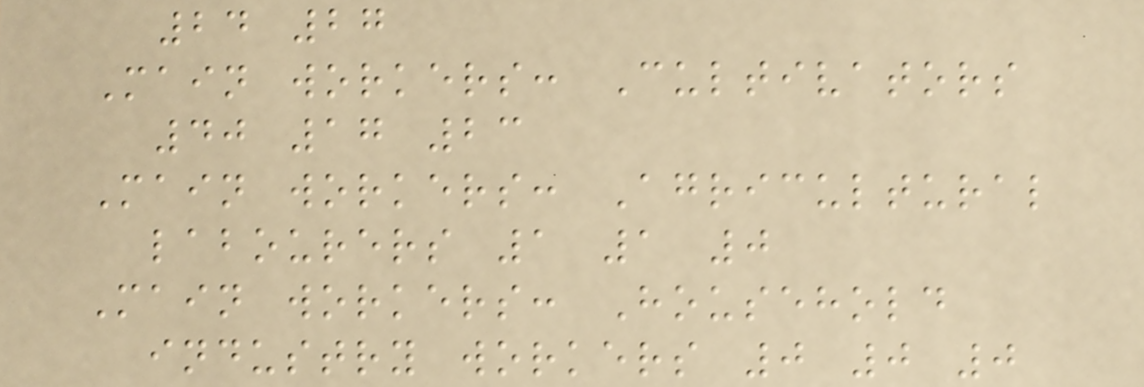24 27
Main workers: Cultivators
40 17 23
Main workers: Agricultural
labourers 1 1 0
Main workers: Household
industry workers 0 0 0
